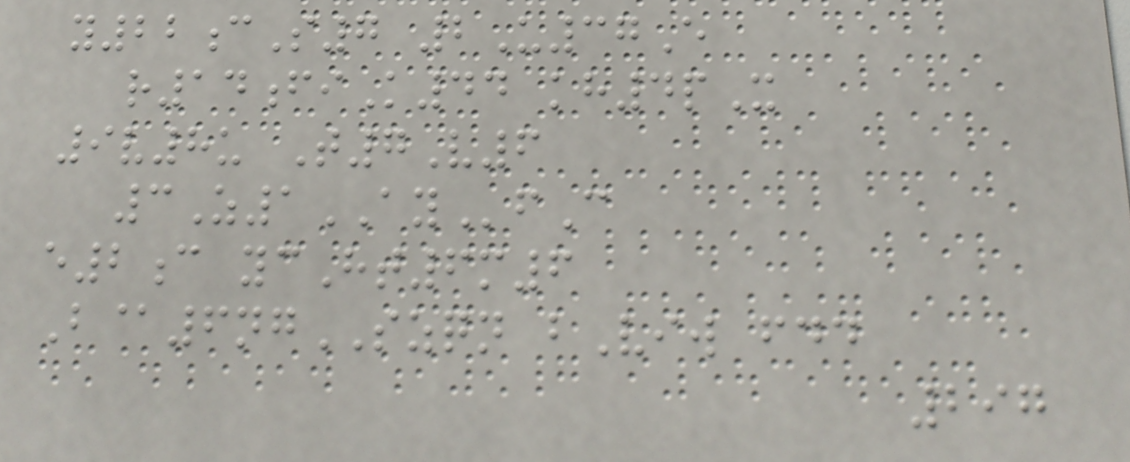y22cS7 2U37E
r14fiK44 kh4pX
9v8u T7V6
3Z1AYfC
e2c ycHt6m6
B@6ngSZQN bViw fdd
297
